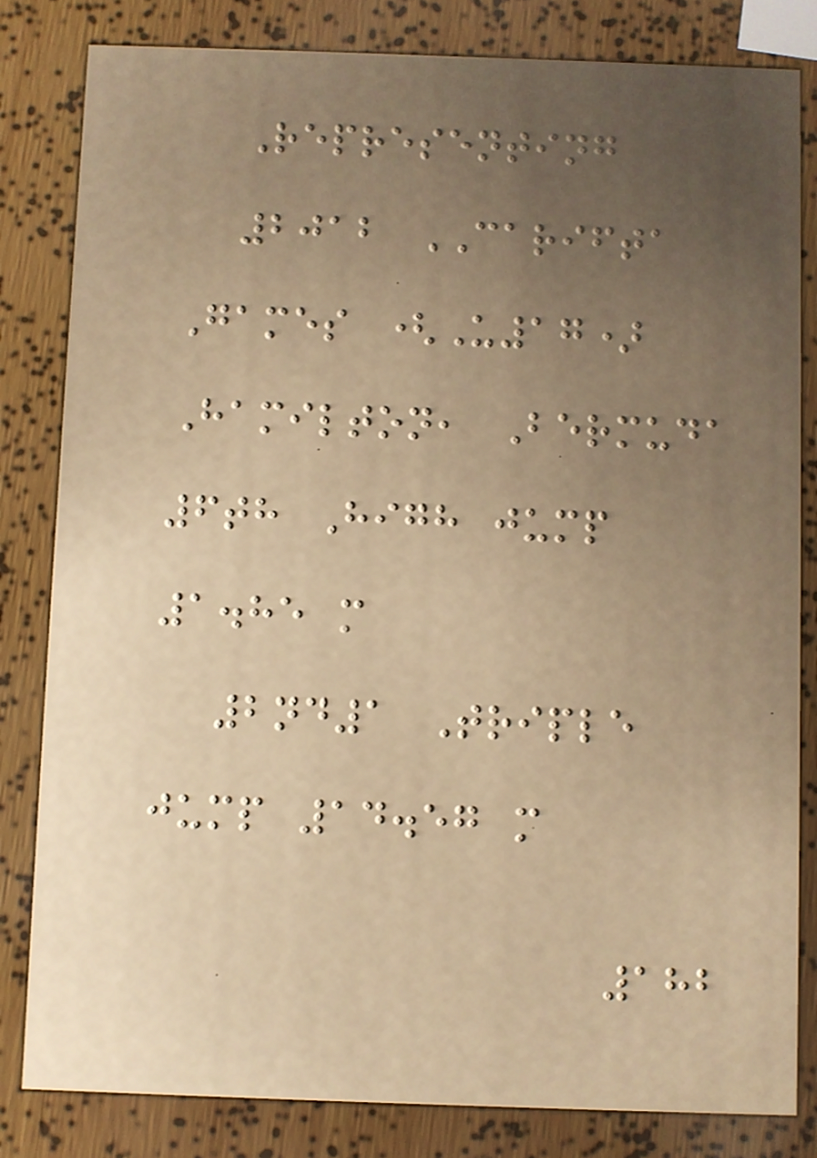Representing
2012 CARIFTA
Games (U17)
Hamilton, Bermuda
6th High jump
1.85 m
2nd1 Triple
jump 14.57 m
182
